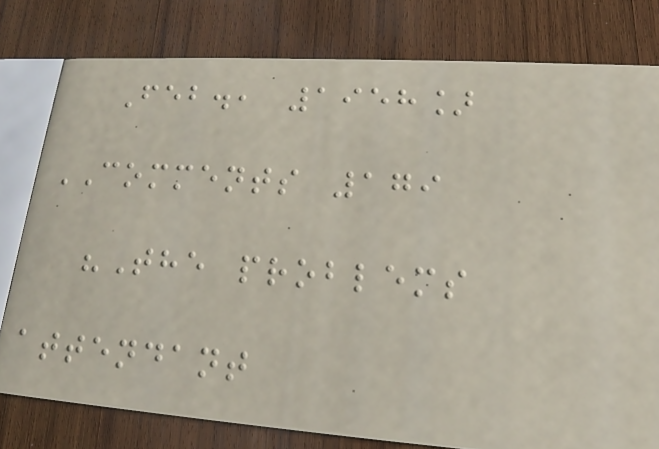Feb., 1958]
COMMENTS 179
"The problems
attendant
